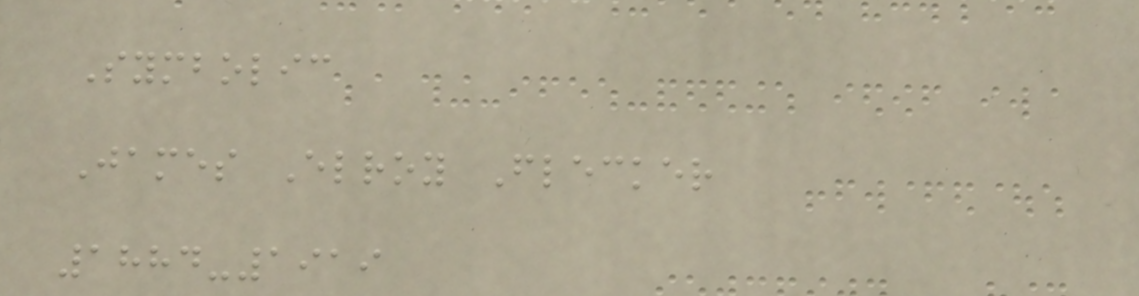Symbolic
James Elroy Flecker
1884-1919
